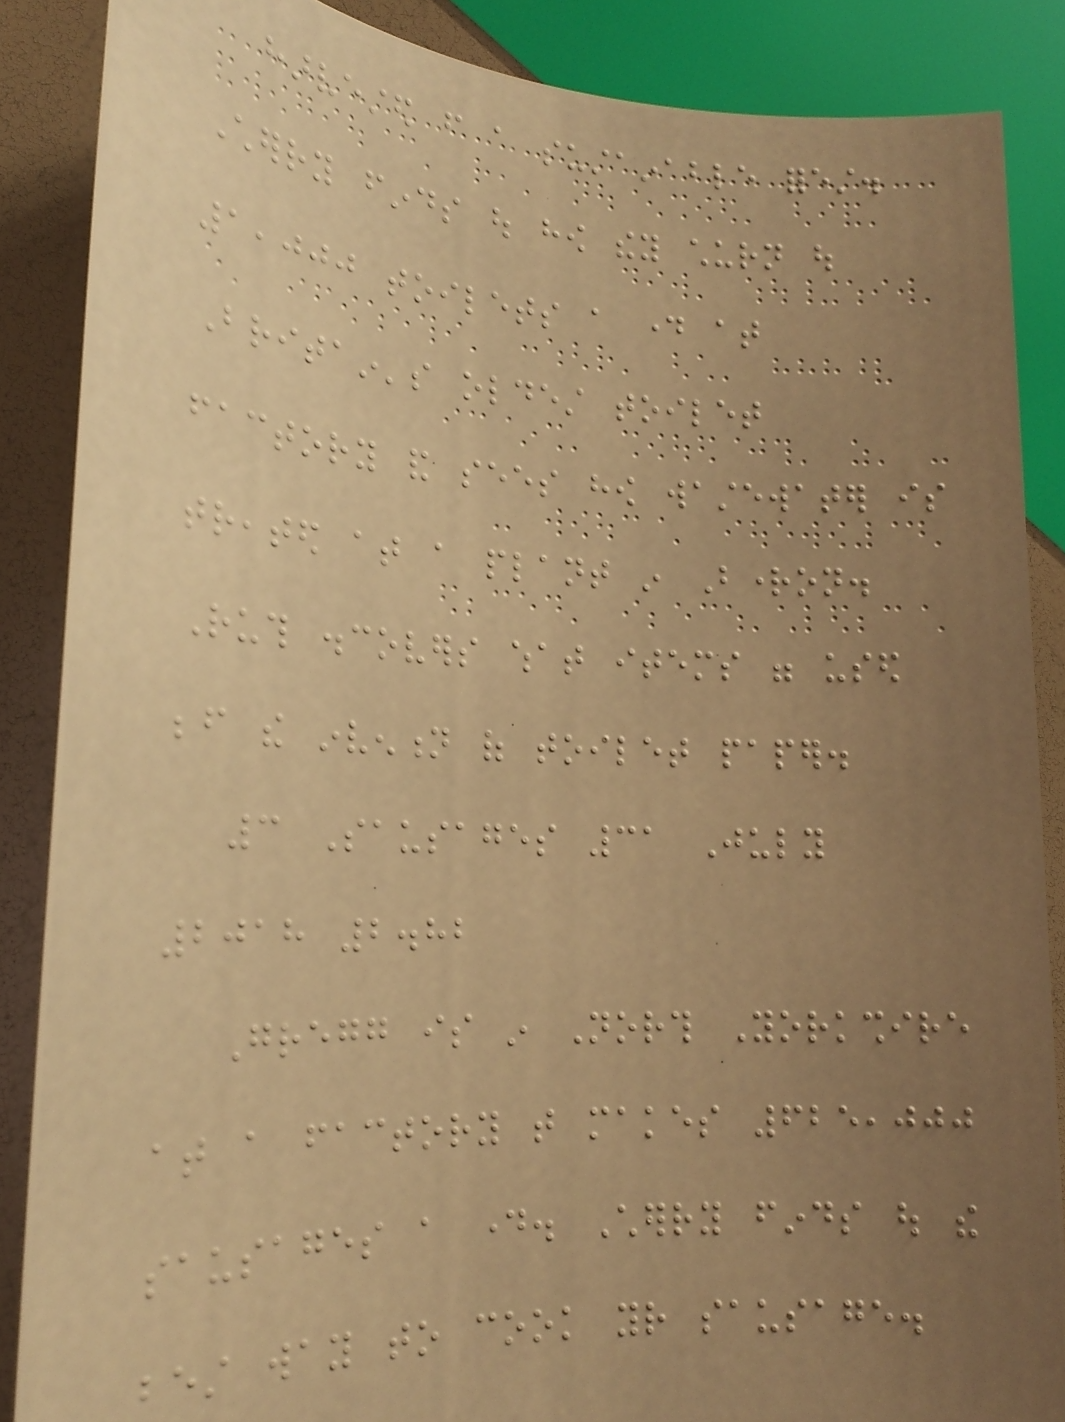harvested from a sustainable forest.
Cherry finds out how they churn out
1,000 toilets a day at
Britain's oldest toilet
factory and sees how wastewater is
treated at a plant in Brighton.
Ruth discovers what items were used
before the invention of toilet paper.
3 Sausages 31 July
2018 2.82
Gregg is in North Yorkshire
at a factory that makes 625,000
sausages a day. Cherry finds out the
best way to cook your sausage.
